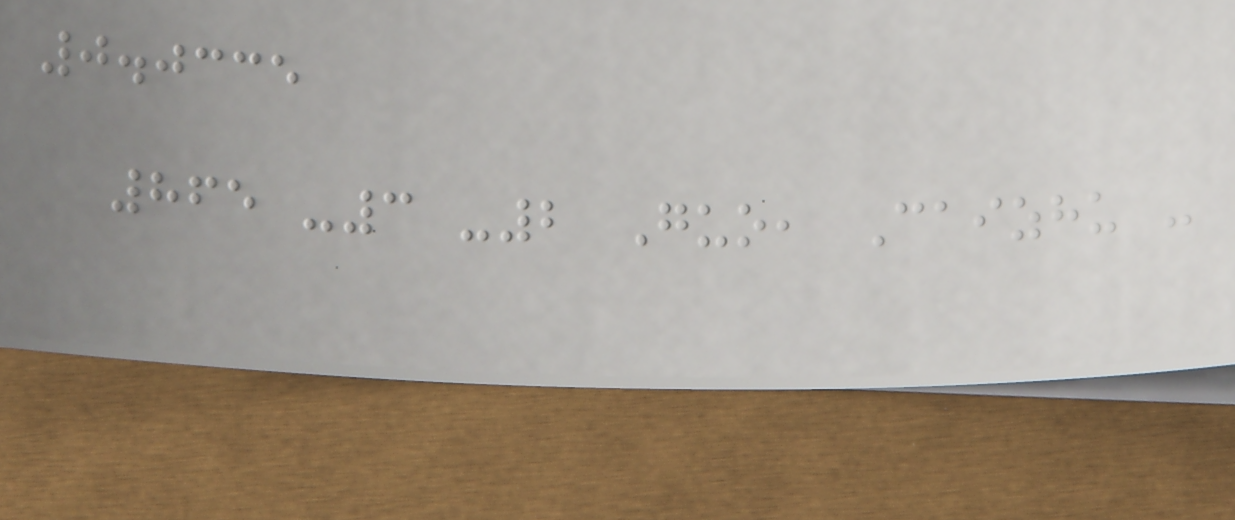0.0335
865 -3 -2 Guo, Caizhu -
